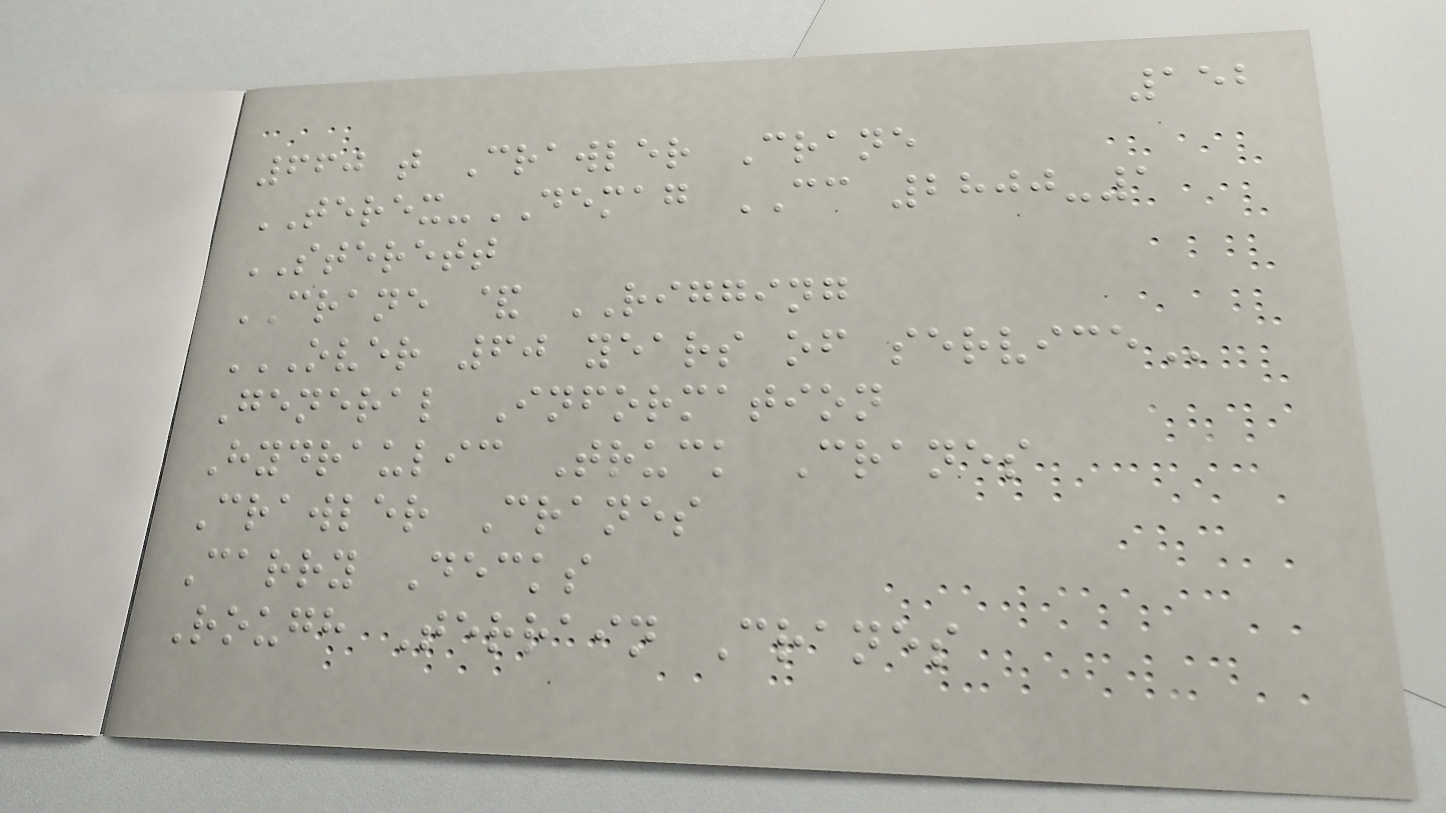152
660 t Crawler Crane
TEREX-DEMAG CC 2800-1
STERETT
CRANE & RIGGING
OVER 60 YEARS OF SERVICE
General Information
Hydraulic Truck Cranes
Crawler Cranes
Carry Decks
Rough Terrain Cranes
